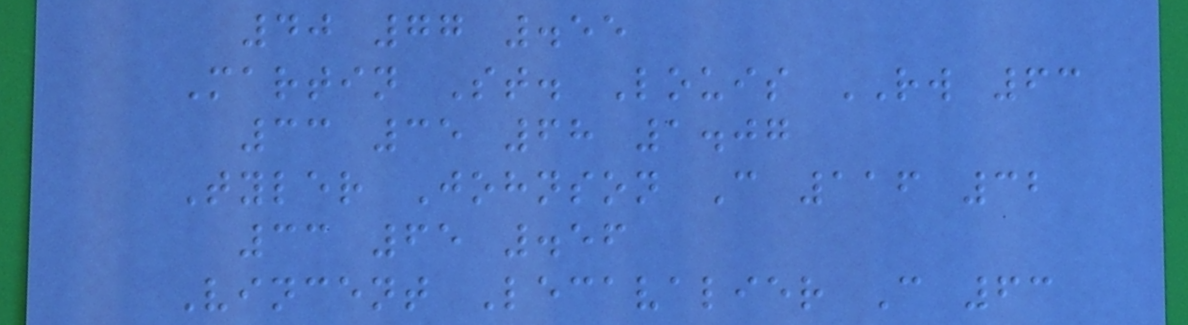40 77 .55
Martin St. Louis RW 63
33 35 68 1.07
Tyler Johnson C 116 32
33 65 .56
Vincent Lecavalier C 63
